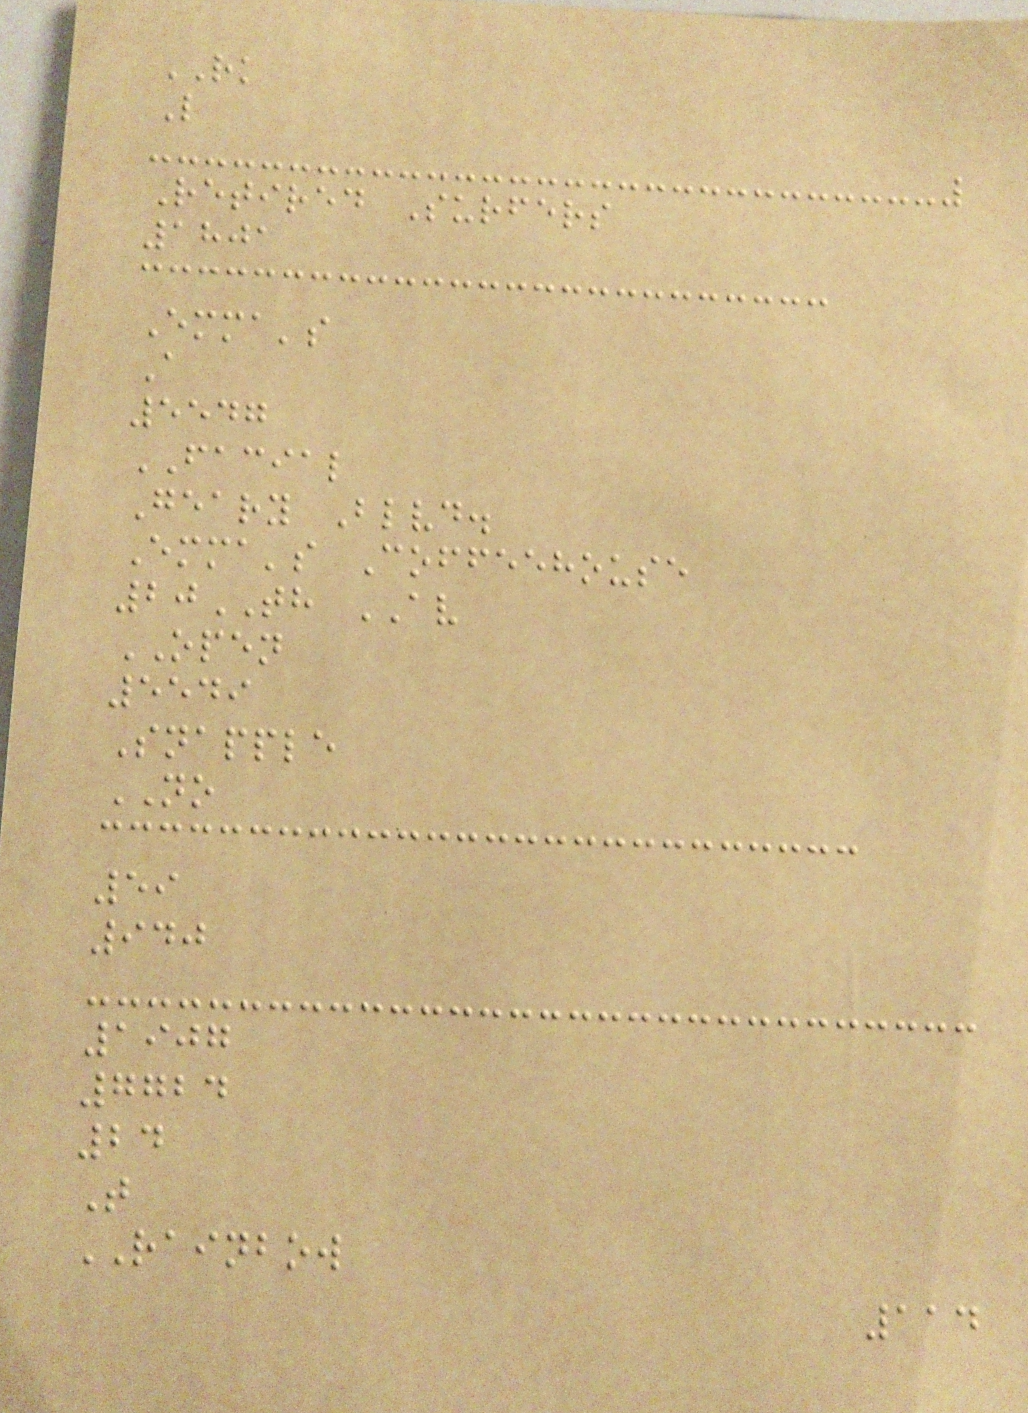RK
L
Retired Surfers
1801
Emma's
A
5547
FACIAL
Geary Blvd.
Emma's Coffeehouse
20TH AV
OPEN
5549
Snapple
NO
59
940
1907
7724
24
T
RAINBOW
114
